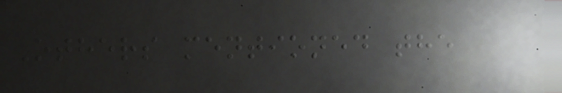Others mentioned the
